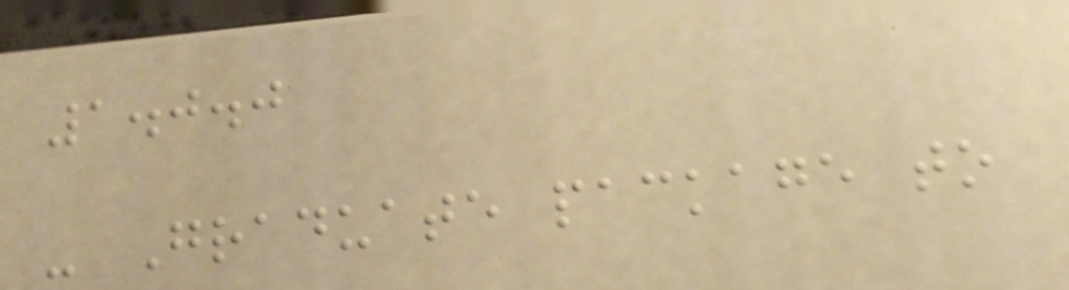1.0.0
- Graduate package to
